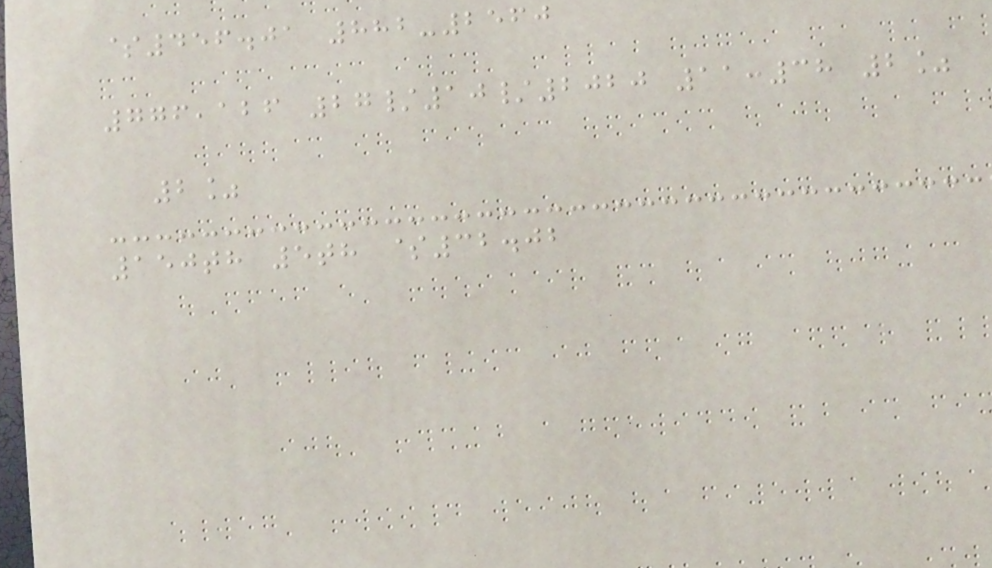$456.01 882-2560
776,126 27/10/2020 11:38 2%
2%
150th 5th $32.02
